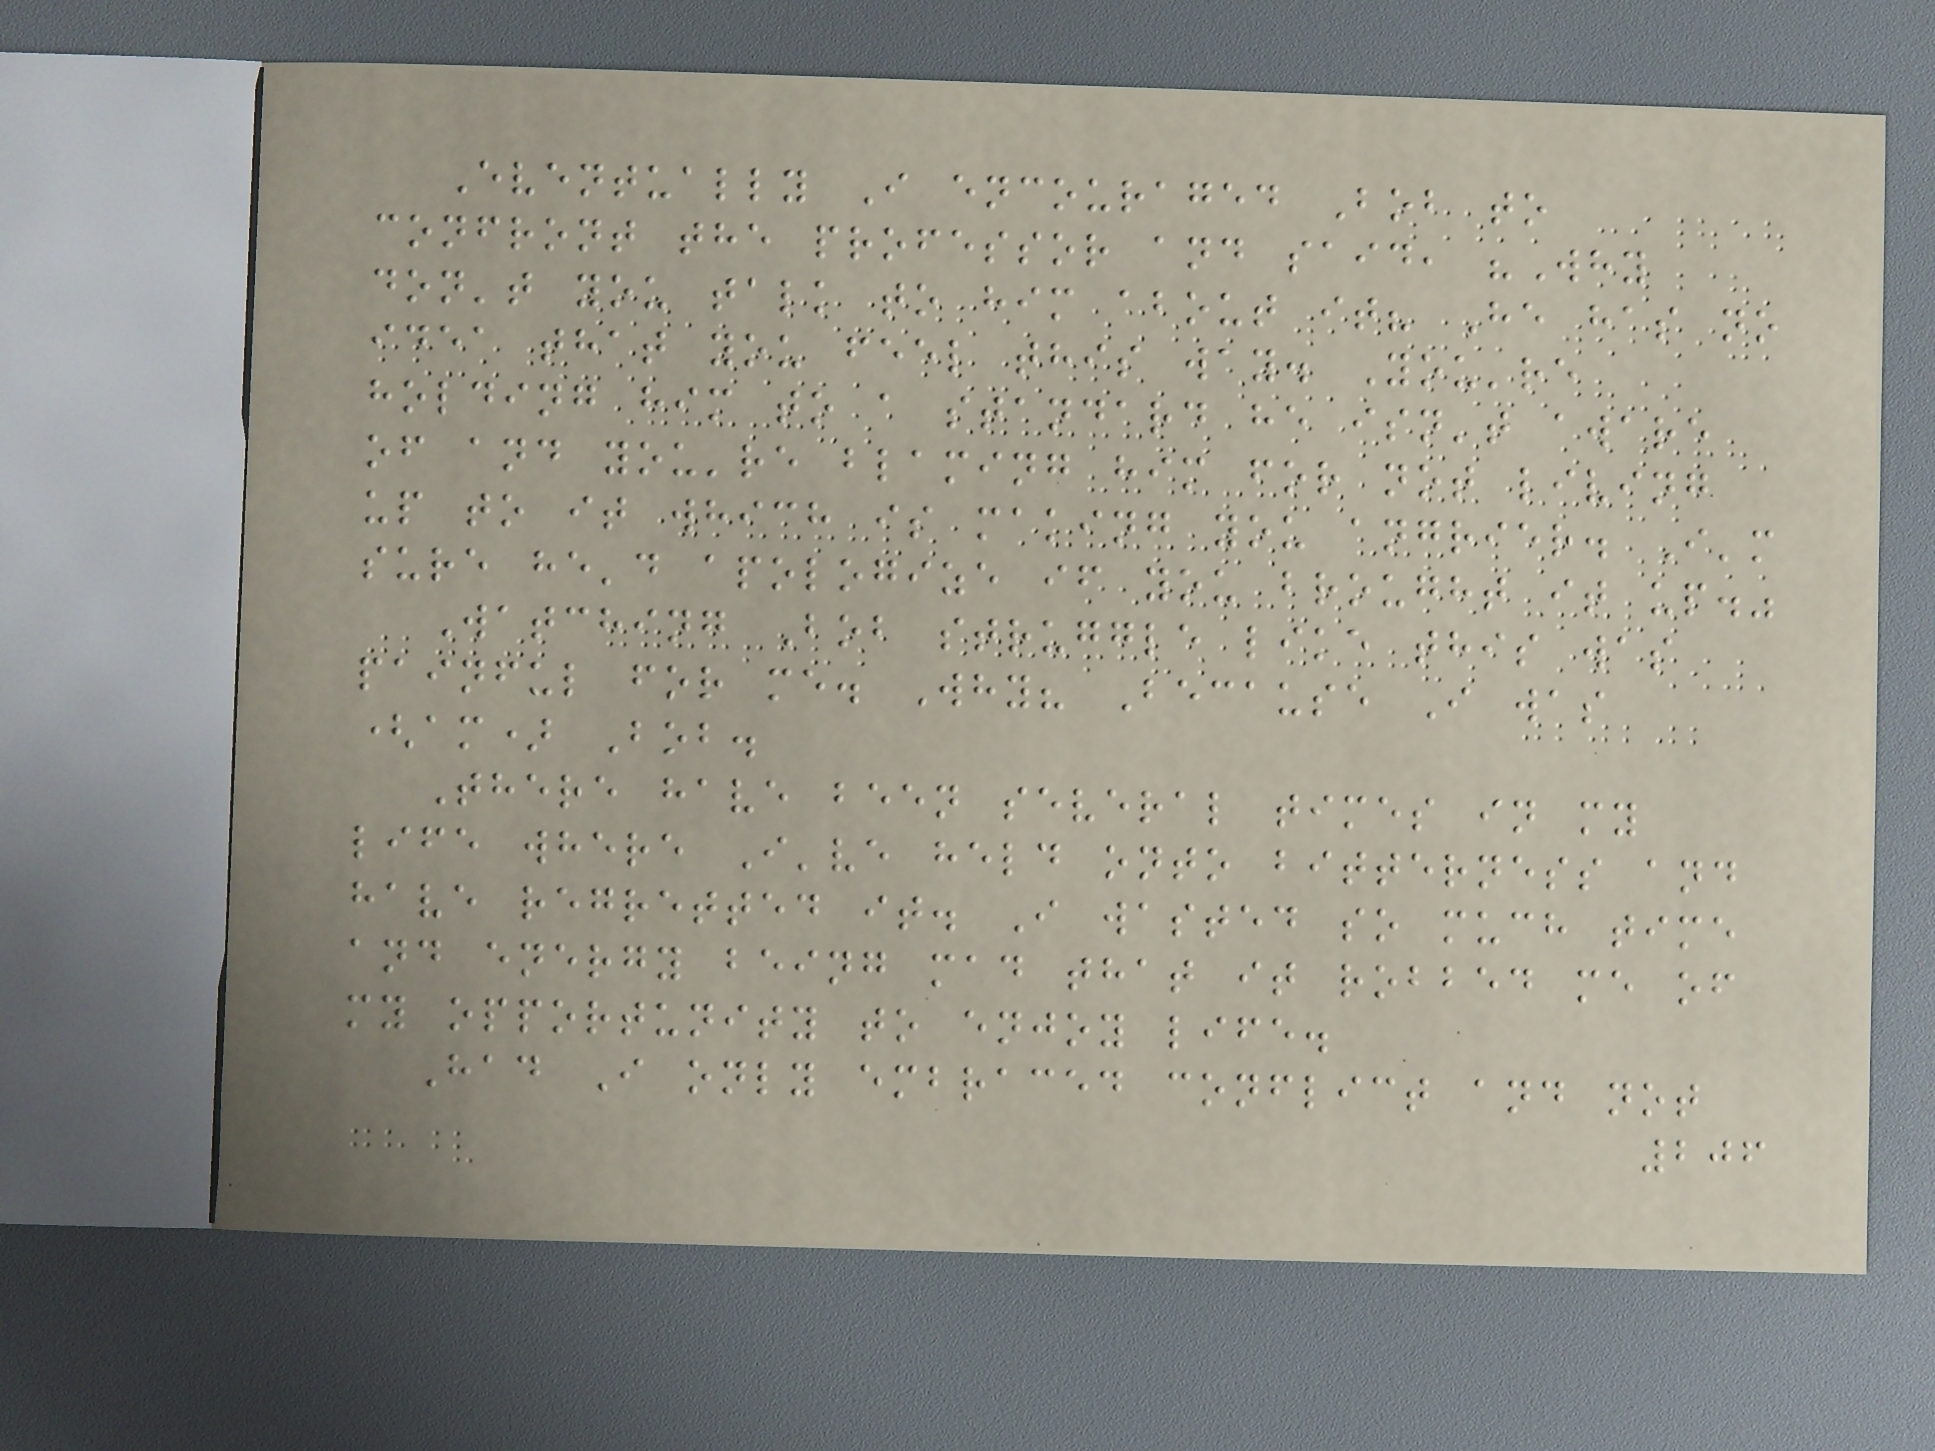Eventually I encouraged Bob to
confront the professor and said, "Why
don't you talk to him about it? He has no
idea that you feel this way. You're
holding him to a standard he isn't aware
of and you're blaming him for not living
up to it which is making you angrier. I'm
sure he'd apologize if you brought it up."
Watching Bob struggle like this was
painful for me. Why? Because I was
(am) Bob.
There have been several times in my
life where I've held onto bitterness and
have regretted it. I wasted so much time
and energy being mad that it robbed me of
my opportunity to enjoy life.
Had I only embraced conflict and not
206
